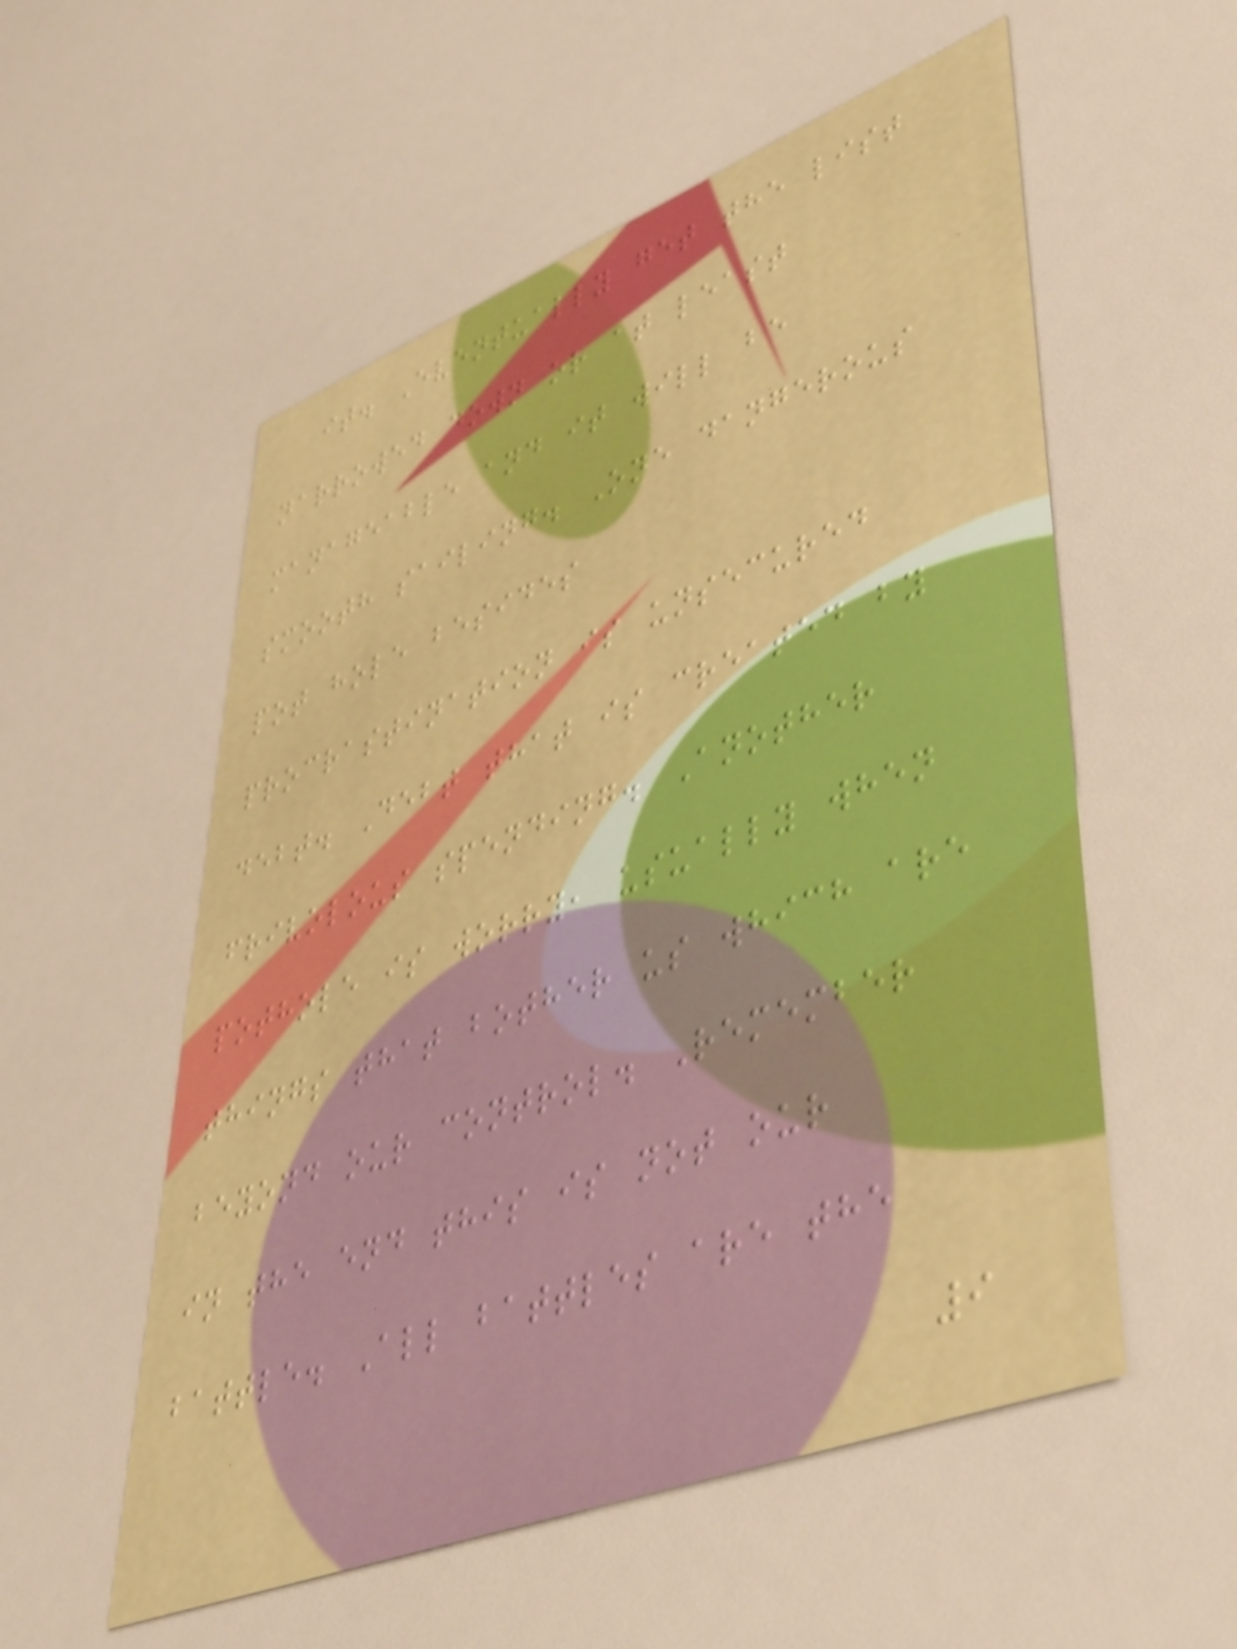it. Eventually get the list
narrowed down or at least
manageable and it will be
smooth sailing. One dangerous
pot hole besides
procrastination is unsecured
debt. Debt that is created by
frivolous spending. Another
pothole is worry, usually when
things that bother us which are
beyond our control. Remember
in the end this is not our
battle. All battles are the
9
